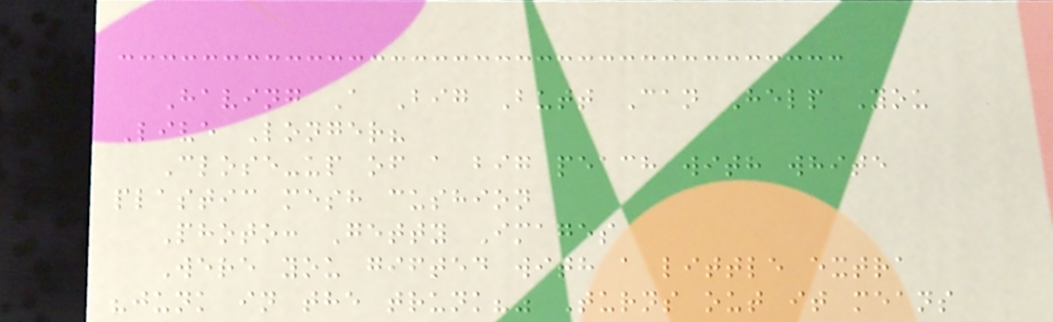Having A Big Butt Can Help You
Live Longer?
Close-up of a big peach with white
plastic mesh cushion
Photo: Getty Images
Were you gifted with a little extra
"junk in the trunk?" Turns out it means
